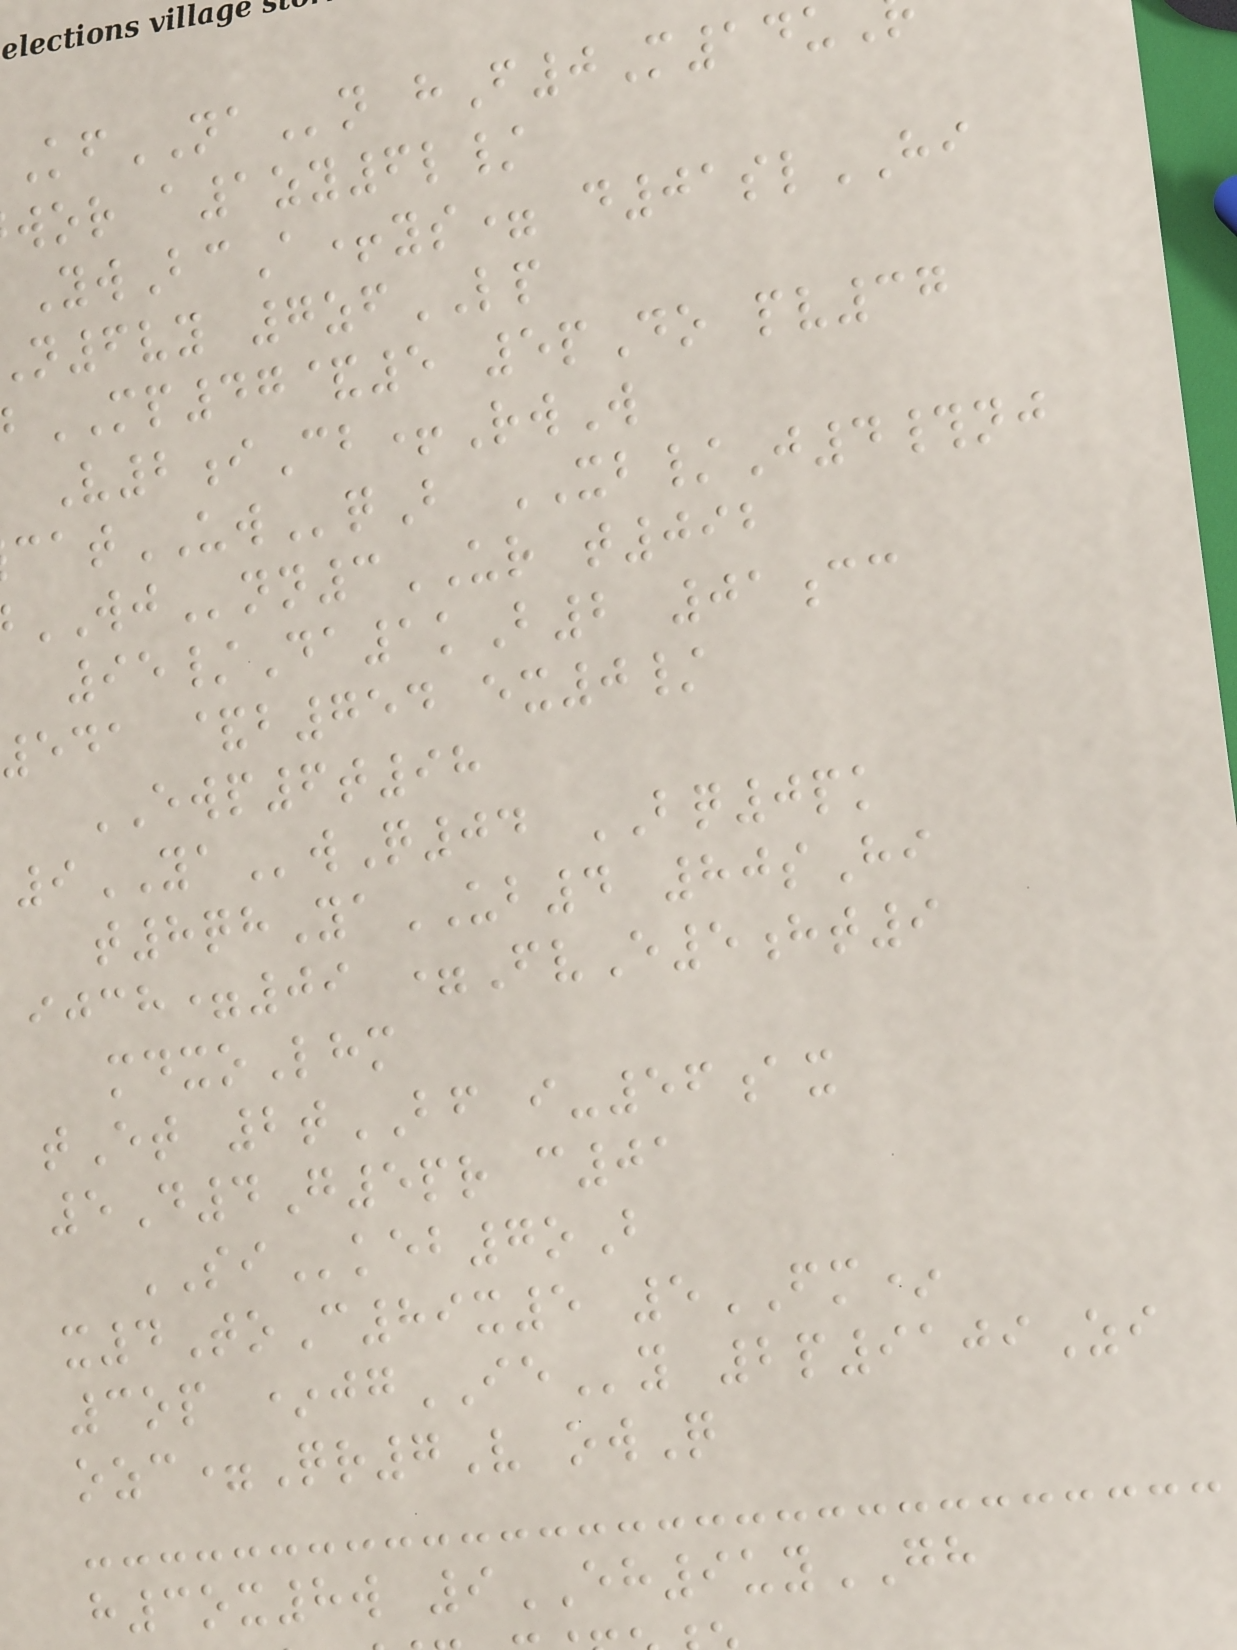KfNAn hF0M14u
wor a1zy6l/
YwBcA+ys= d01slHI
n6vy 7zfLP
MP47&5 5pDo pv37
V2iCb+RwW
tUWqB XB/J4#nj
WJnn3UR t092
95/Da1kB2 01cc
eda &b754 ex0/
EWP6t98
9YAwQ04 BQ0pk
t8qhYaUB4 80sHi
ijch=09 =FvE5ht9
mdxoLhm
tEt 2tBF i-56ax
5D4G5pr c01
SIkeb7oB
x4ToC89x5 5FM*
3op *jgIEy 2p9109Zi
ozc=Qr7V owQ
h3ox8w 9EH9uyGH
